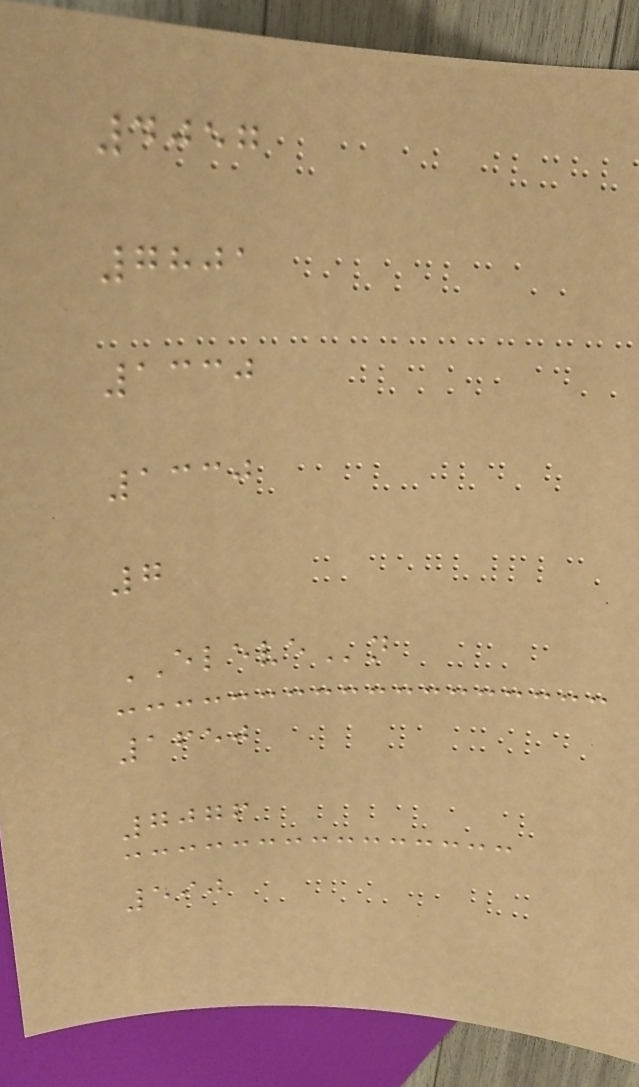4057
7801
1330
1330
7
ELEVEn
1650
7076
590
